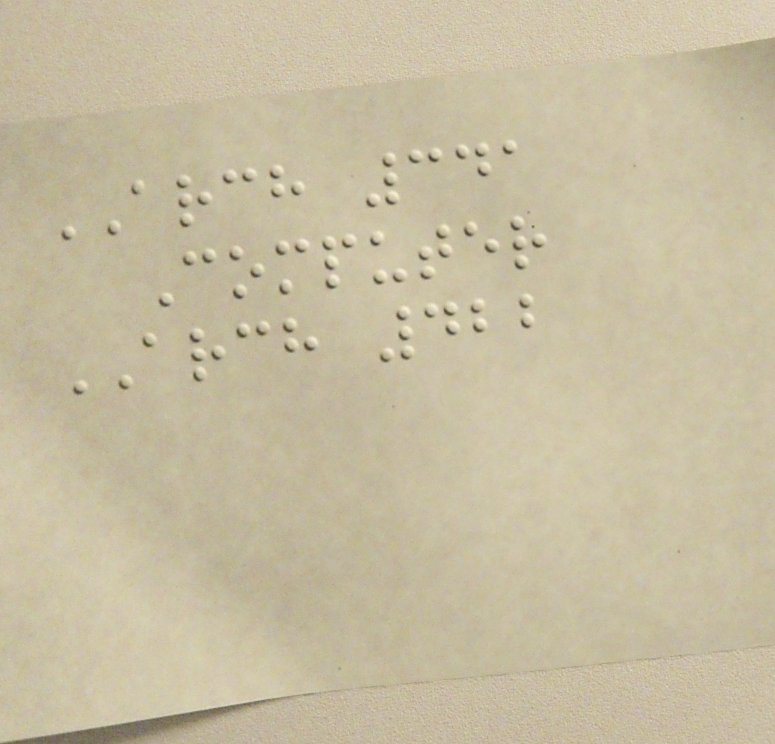ARCH 341
Computer
ARCH 422
